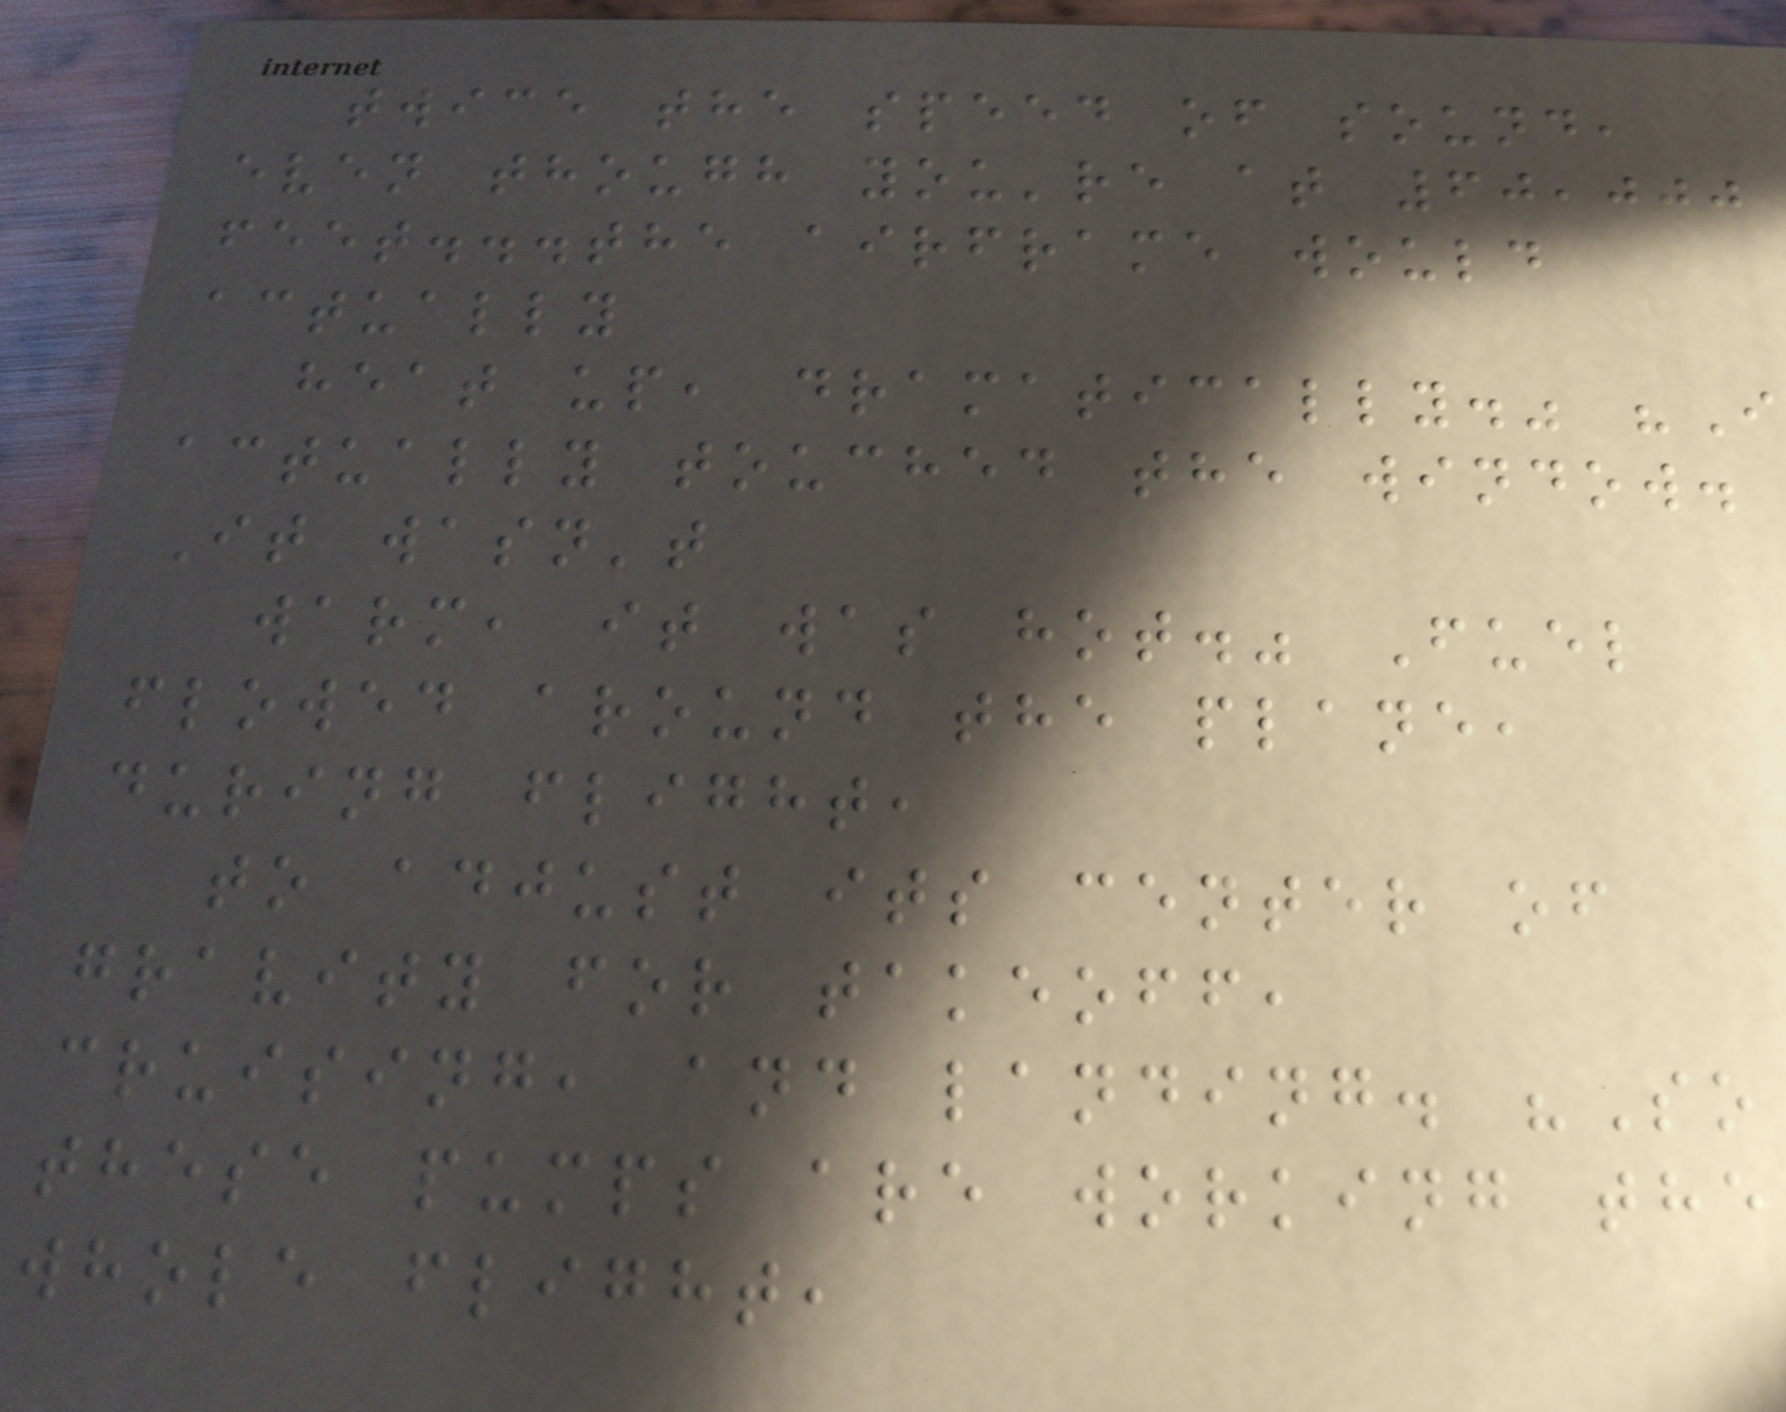twice the speed of sound,
even though you're at 60,000
feet...the airframe would
actually
heat up, dramatically." "I
actually touched the window.
It wasn't
warm, it was hot." Fuel
flowed around the plane,
during flight,
to adjust its center of
gravity for takeoff,
cruising, and landing. "So
these pumps are working the
whole flight,
